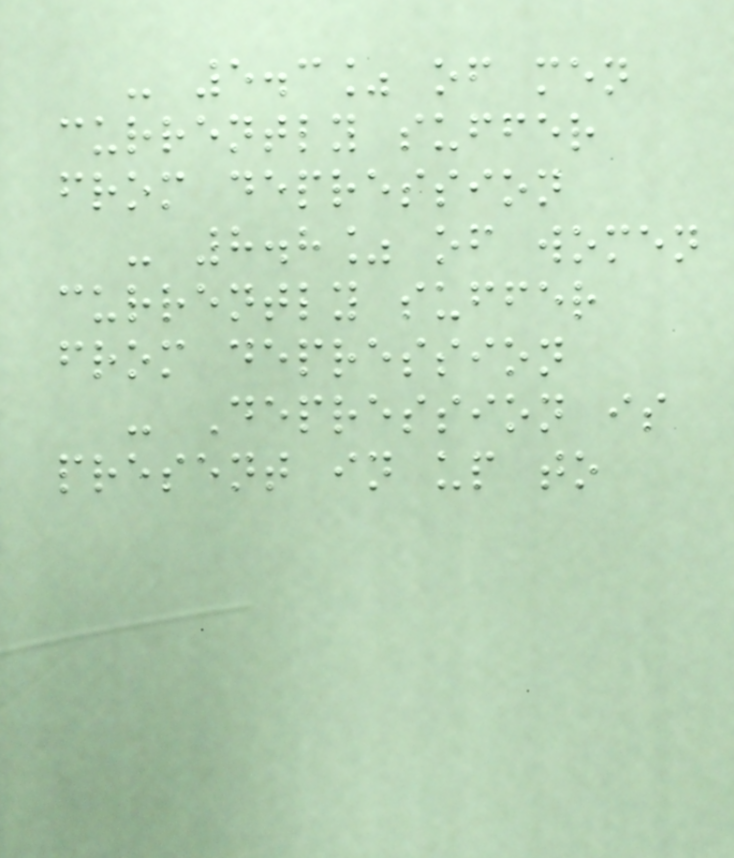- 5.3% of men
currently suffer
from depression
- 8.8% of women
currently suffer
from depression
- Depression is
present in up to
